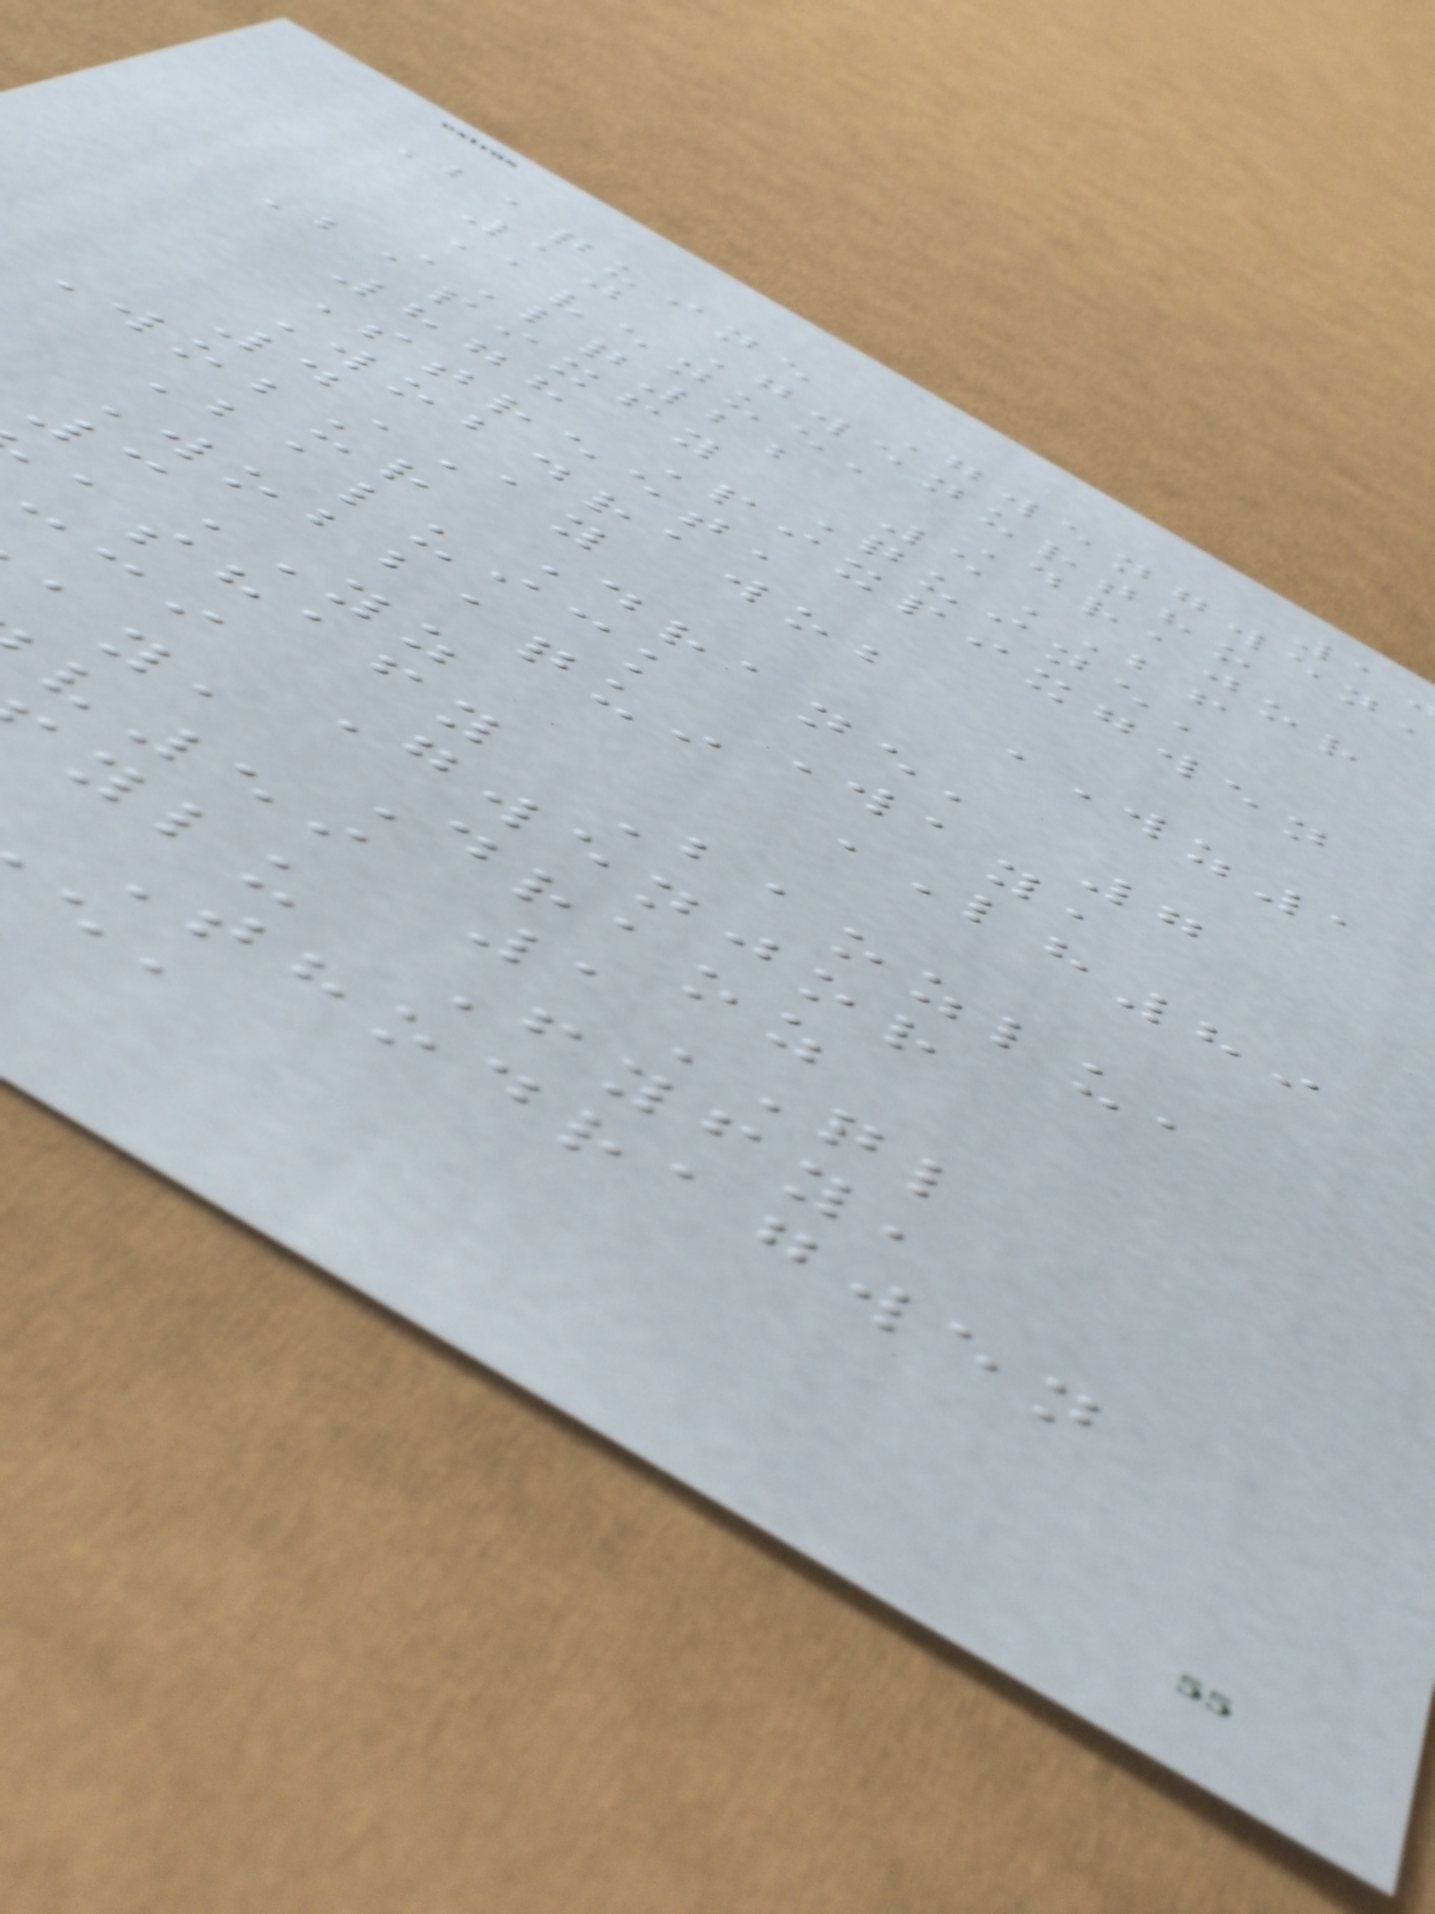Baquine Gwengwen
10 Gwenurtho
Avenue, Drajor
LQ22 5BF
Bapixfy Quine,
878 Pixpixgwen
Street,
Wobdrawob WZ1
4AY
Wobur Drane, 7
Baluick Way,
Wobbaqui LH89
3YZ
ashafy Baozlu,
ci Gwenjor
ay, Draoz
v59 1QL
ylu Fyfy,
Thodragwen
